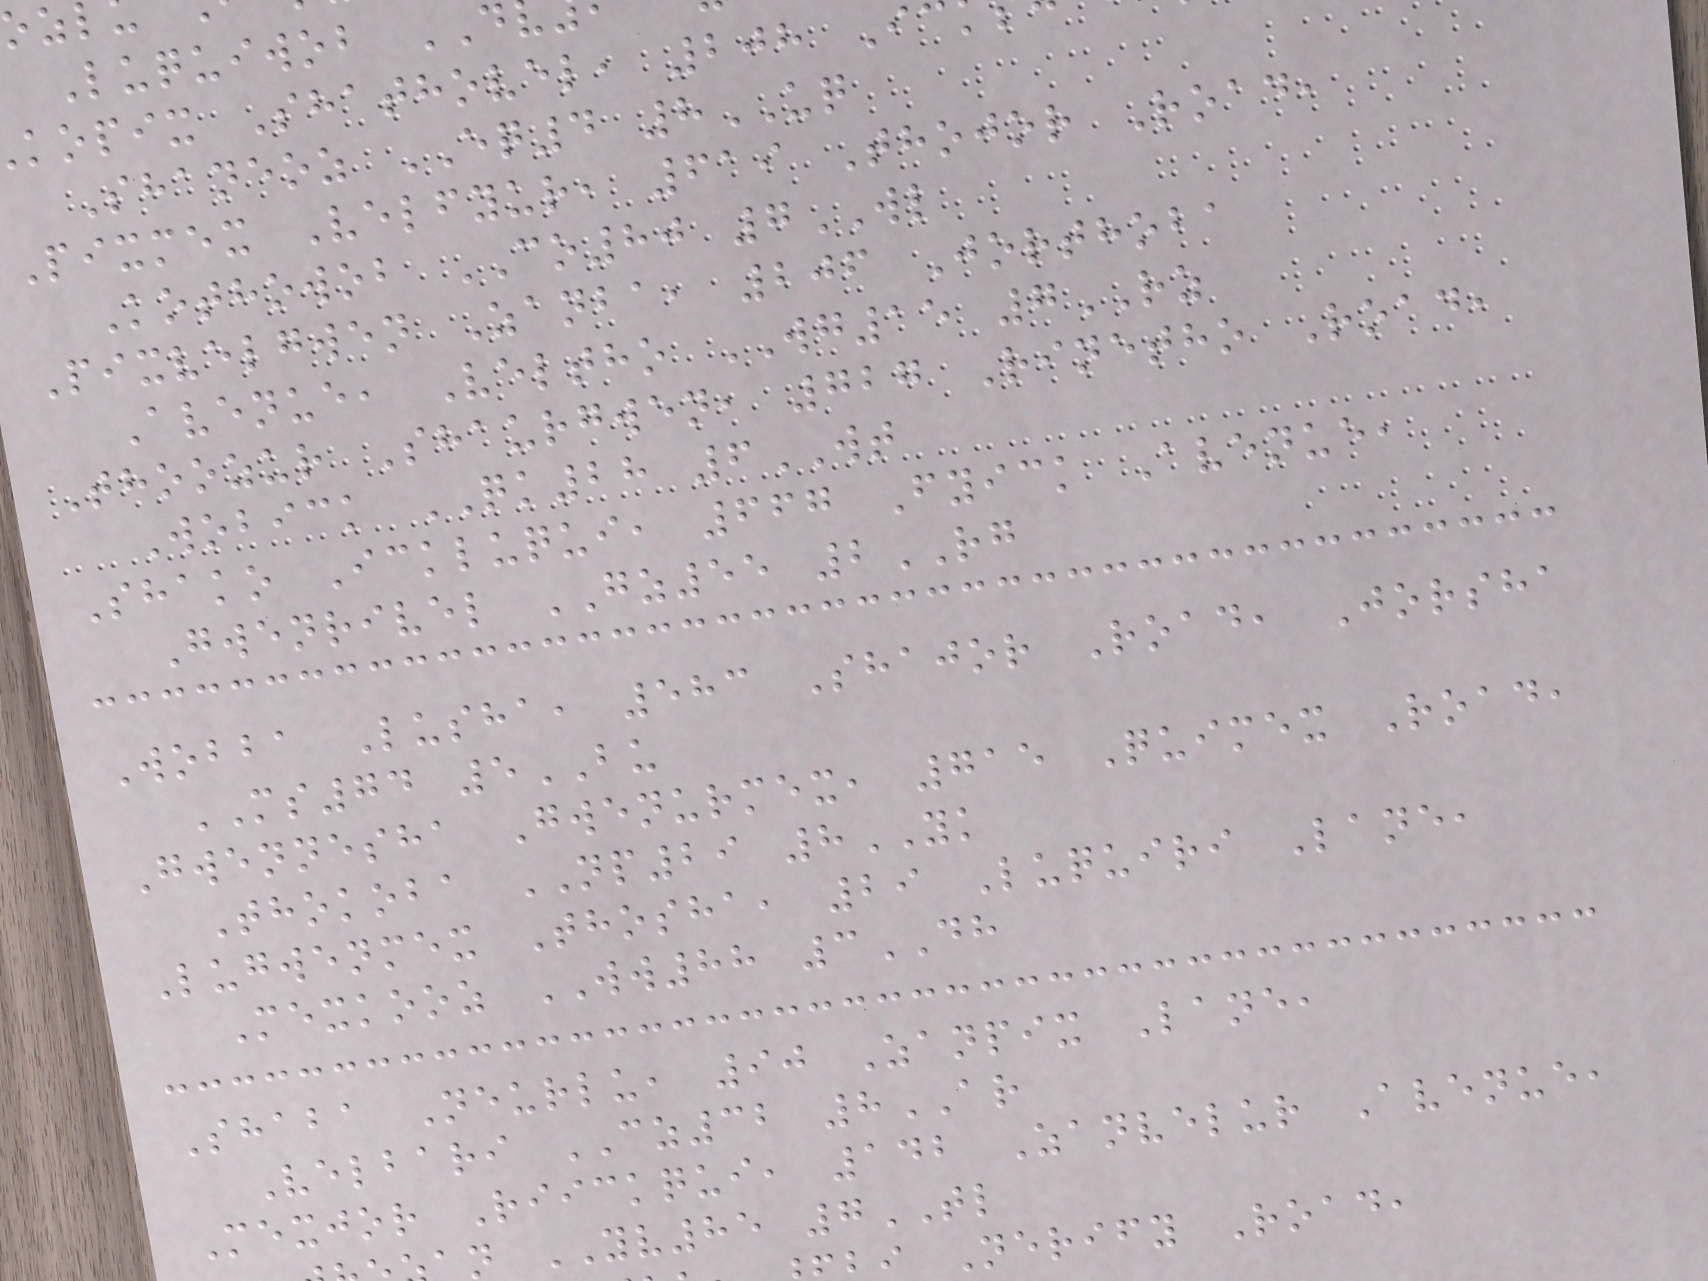Luquiwob
kopix Shathovel, 208 I
Shaneoz EQ4 8UQ
Pixmex Velfyur, 619 Thojor Road,
Kothowob CO80 7WL
Pixvelgwen Zanba, 206 Jorthoba
Avenue, Veltho WG15 7RZ
Thoozur Shaurgwen, 727 Rinetho Road,
Wobick QK28 6WT
Shako Ickluqui, 667 Fyick Avenue,
Gwenrivel GZ55 2RG
Wobba Lusha, 583 Shajor Road, Jorsha
MS74 5BU
Gwennesha Gwenurmex, 715 Quimex Road,
Thokoba NP29 8YK
Lugwenmex Thosha, 29 Luquiri Lane,
Mexkooz WW88 3DH
Shaba Neurlu, 90 Zanpix Lane,
Velbari CZ32 8AR
Mexjor Riickqui, 142 Zanvelur Avenue,
n YV85 7TL
Nerify Road,
